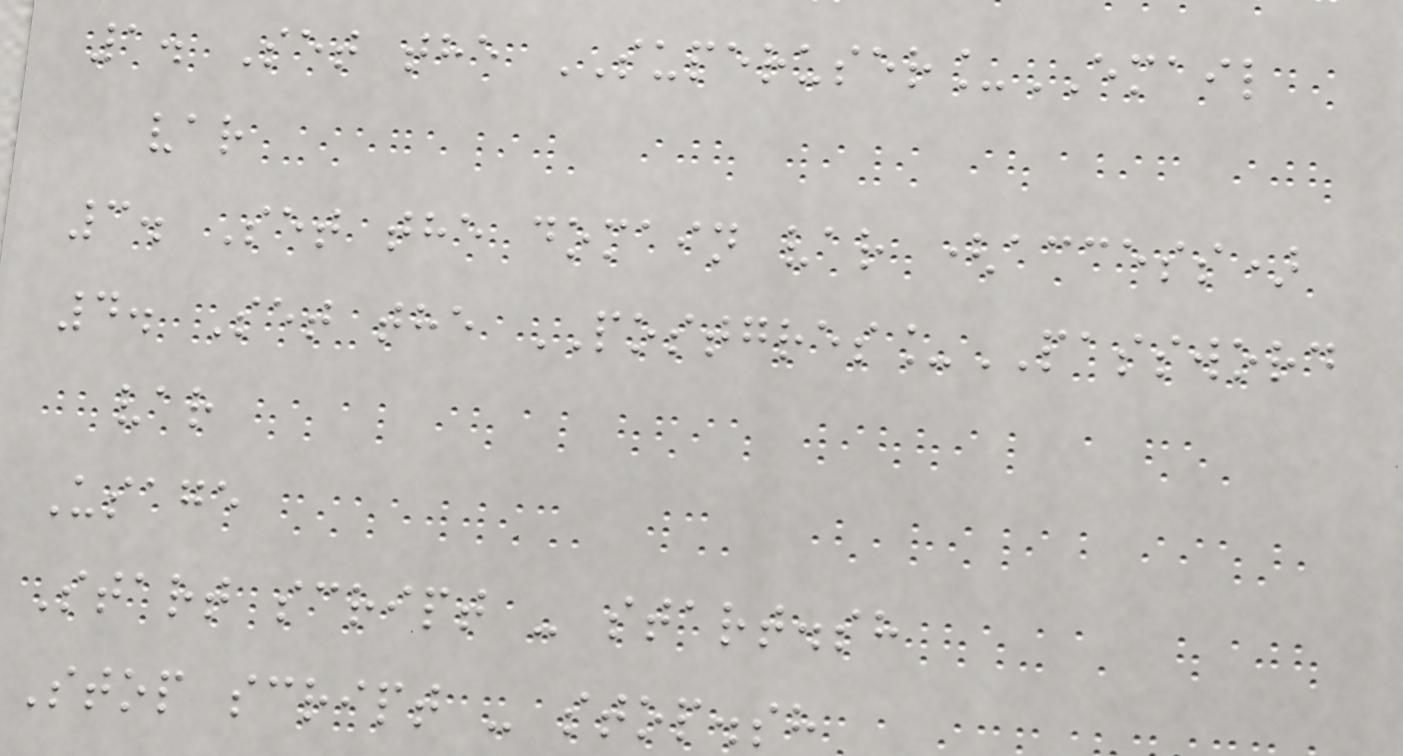1. Set the SUPERUSER_EMAIL
var
3. Set the domain var (access)
4. Set the POSTGRES_PASSWORD
var
Usage
Start script - start.sh
Stop script - stop.sh
